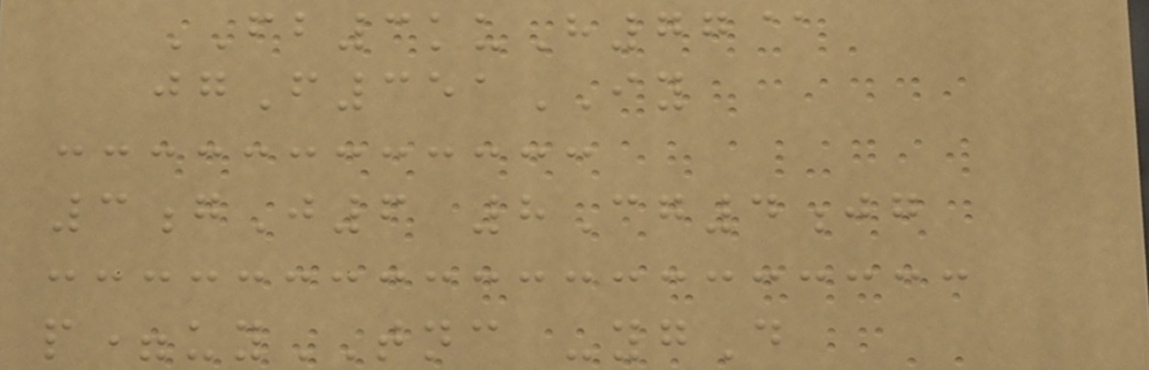FB3kuH77@
jgF351IY
3gJ6 8Cg4jg
p=uyTNC -ygD
